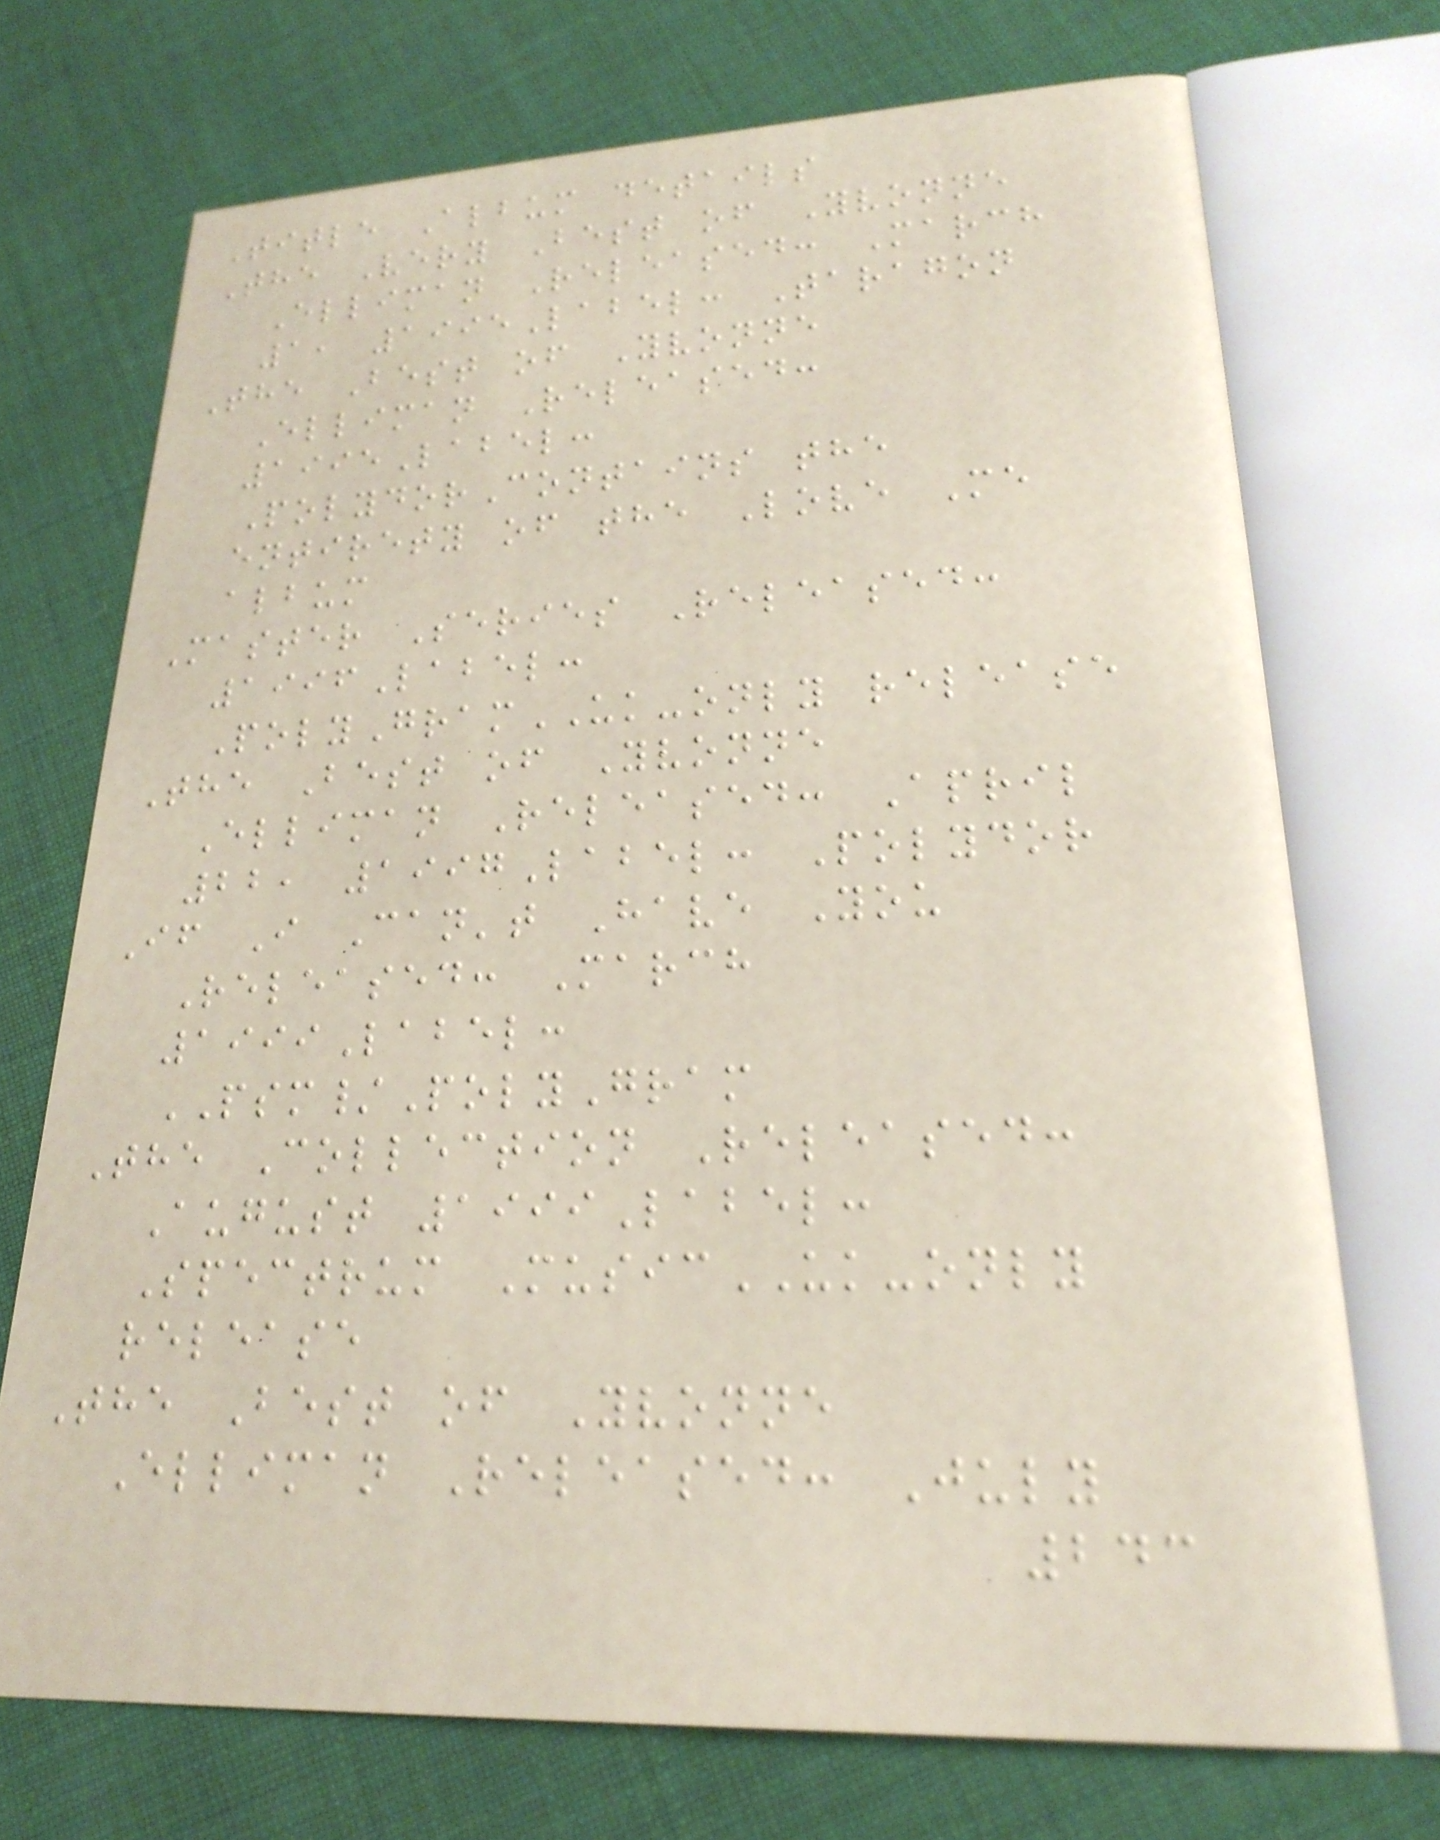Title Album details
The Very Best of Yvonne
Elliman Released: March
1, 1995Label: Taragon
The Best of Yvonne
Elliman Released:
1995Label:
PolydorContains the
entirety of the Love Me
album
Master Series Released:
1996Label:
PolyGramUK-only release
The Best of Yvonne
Elliman Released: April
22, 1997Label: Polydor
If I Can't Have You
Released: March
1999Label:
PSM/PolyGram
The Collection Released:
August 1999Label:
Spectrum MusicUK-only
release
The Best of Yvonne
Elliman Released: July
243
